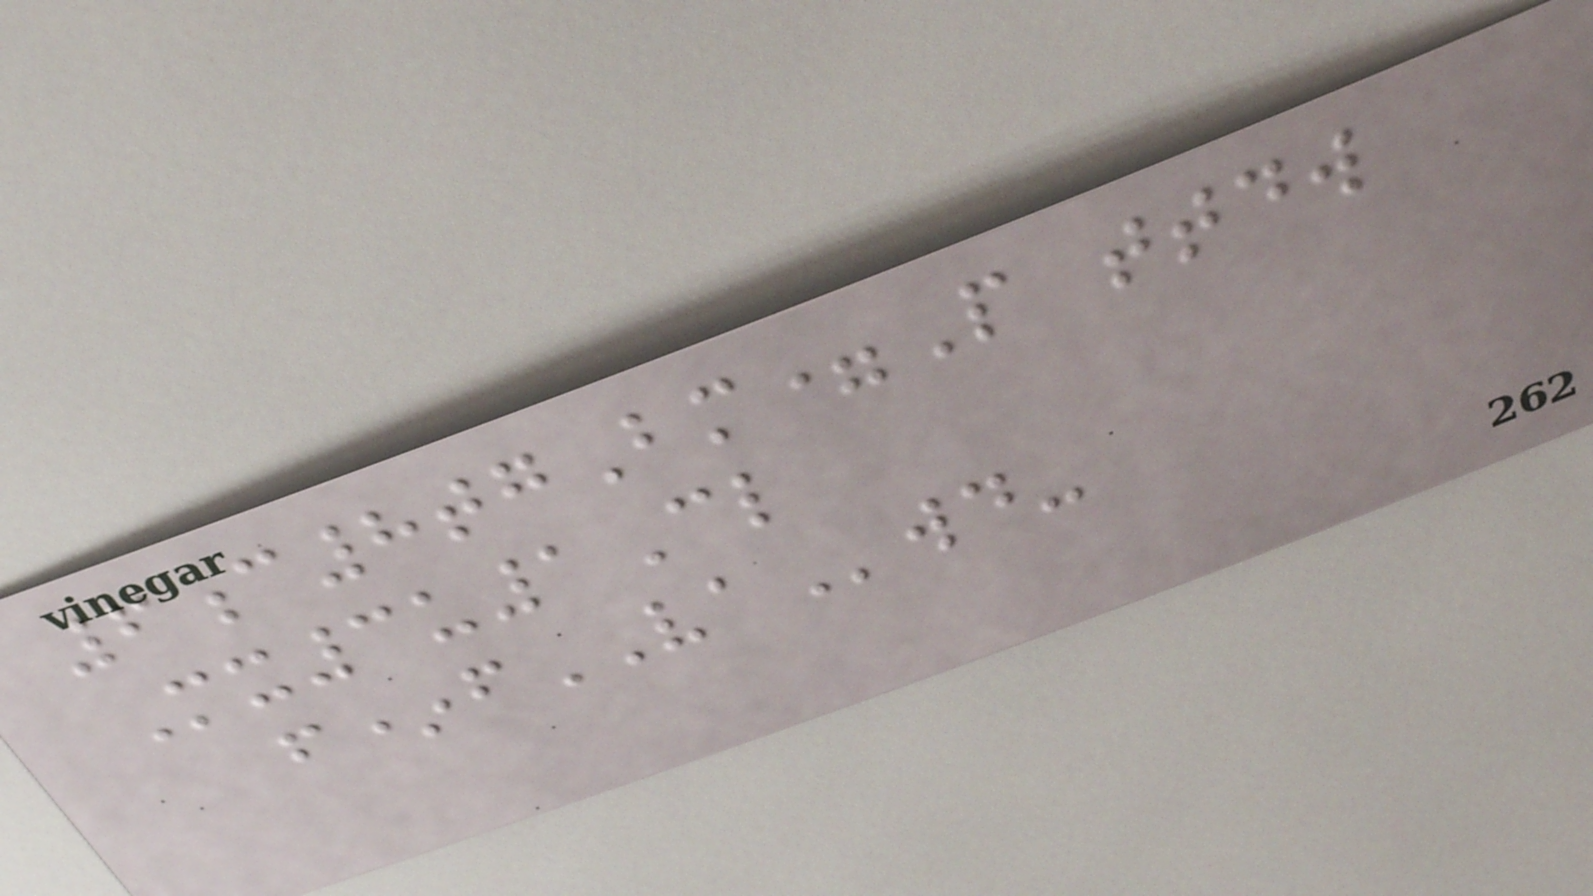6c8tgBm=P ttdw
Mx3u1Cl
f*fVAwd-
